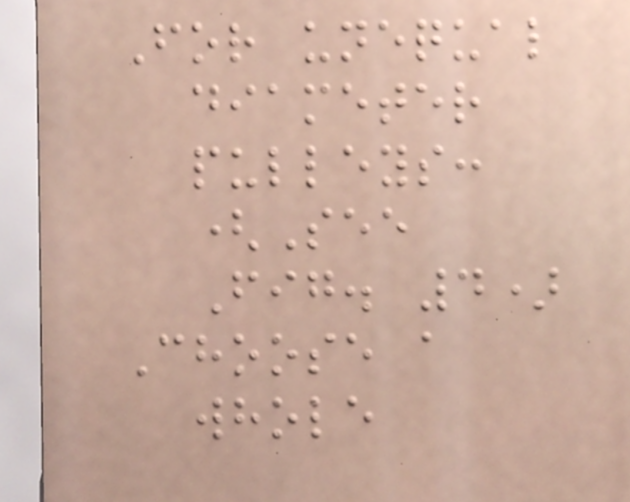For unequal
diameter
pulleys:
(See
Fig. 4)
Choose a
whole
